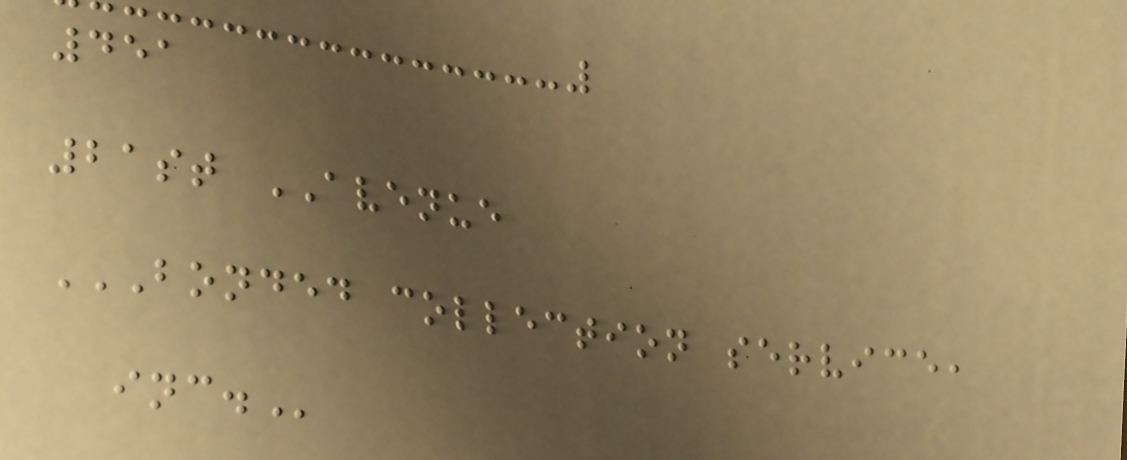451
21st AVENUE
BONDED COLLECTION SERVICE,
INC.
